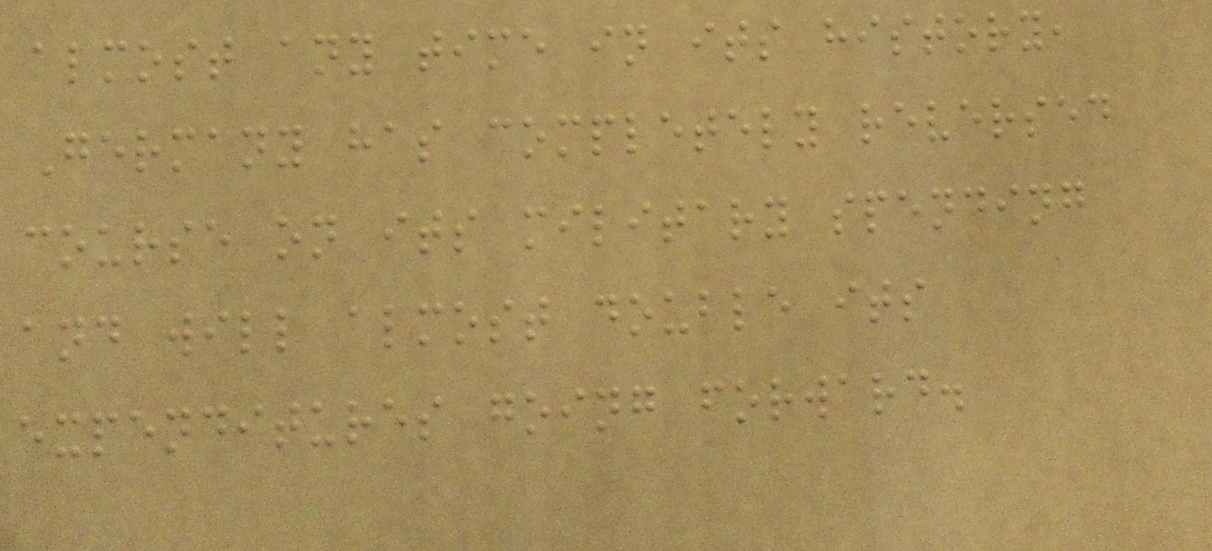almost any time in its history,
Germany has completely reversed
course on its military spending
and will almost double its
expenditures going forward.
